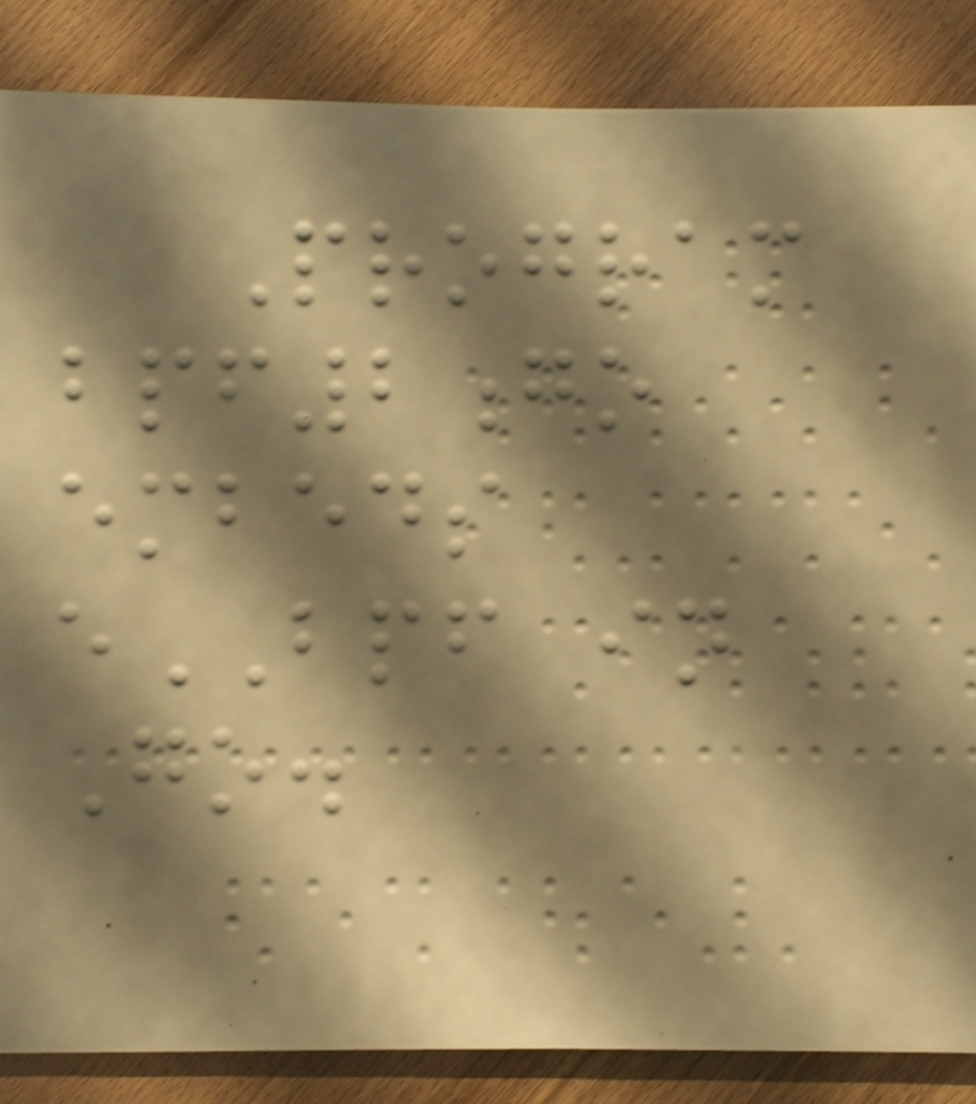Program
bpf2go
embeds
eBPF in
Go.
